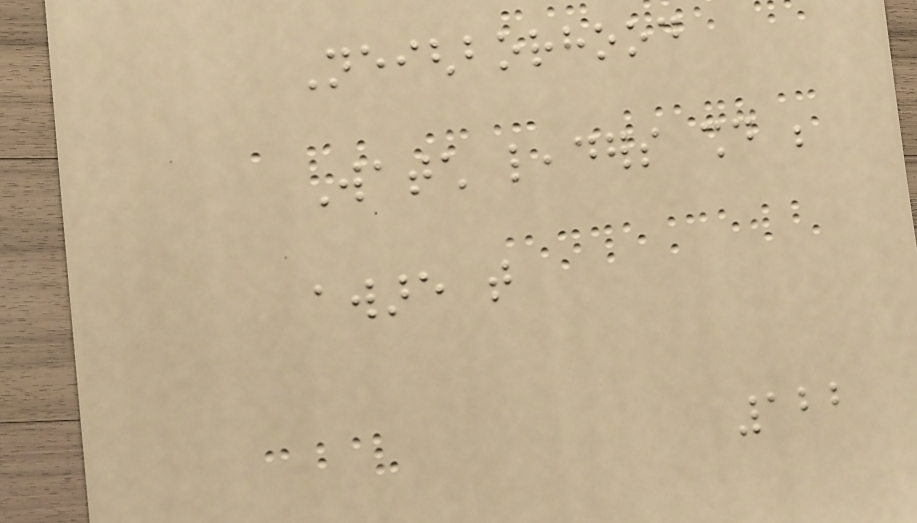Neighborhood
Watch leaders should be
aware that
122
